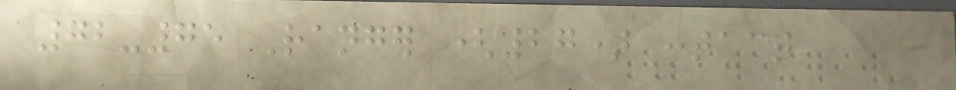72-75 Ranger (27) contact
